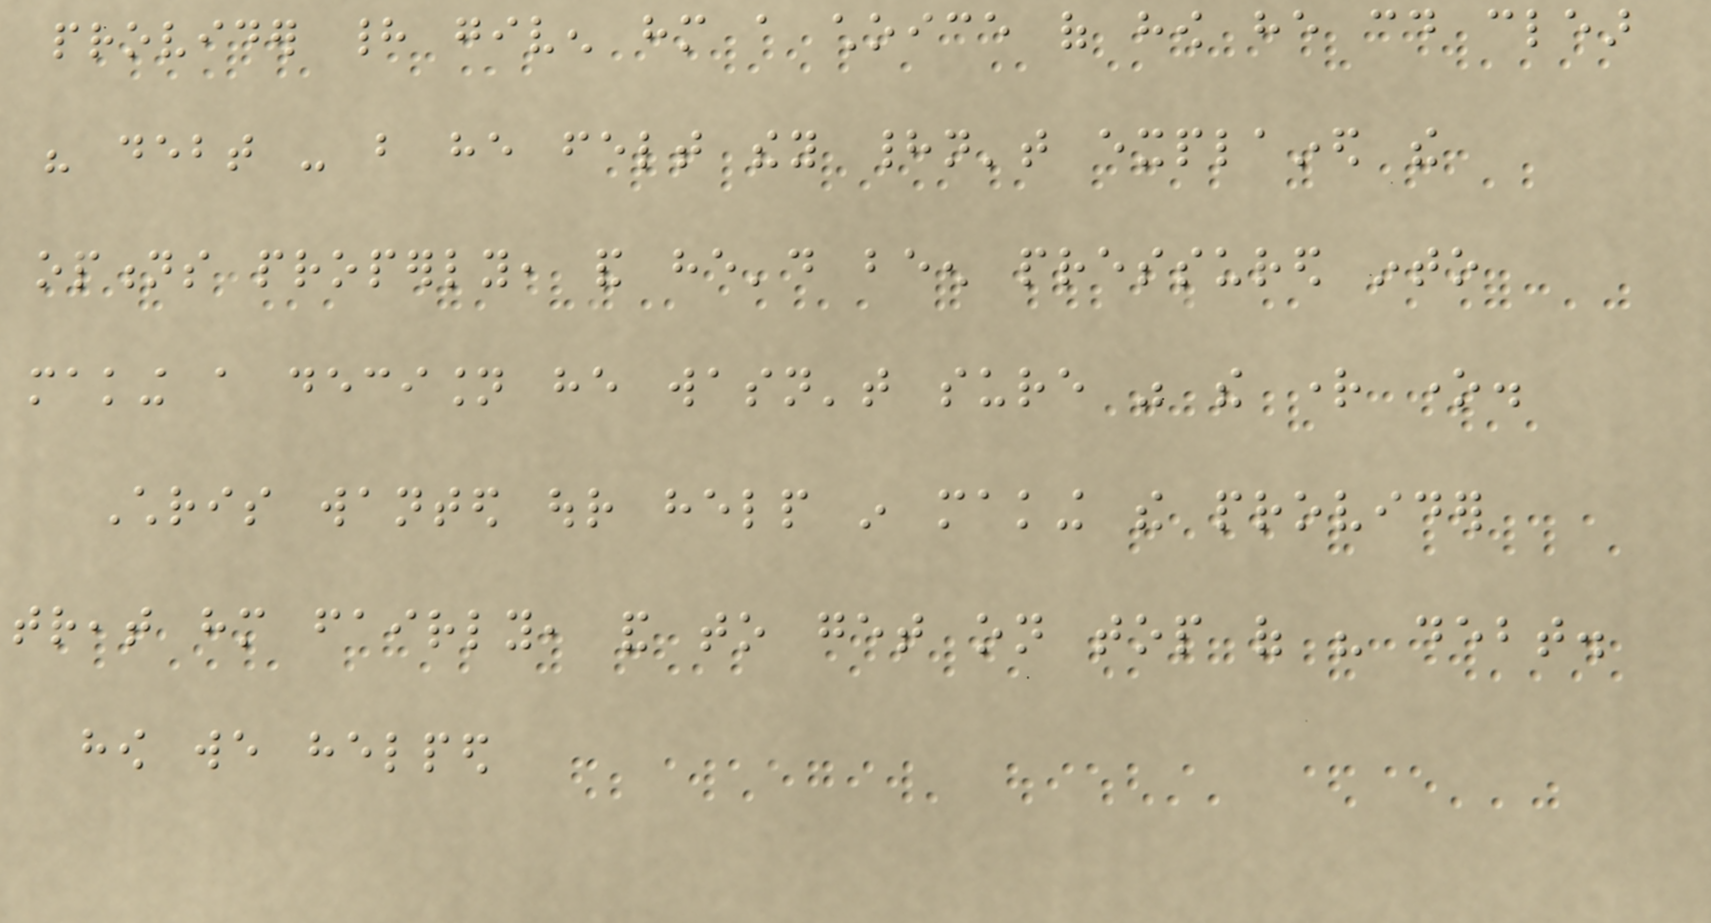provider had given him a choice of how he could clear
his debt - but he felt they hadn't explained the
options properly, and he'd been pressured into
making a decision he wasn't sure was the right one.
Chris wanted our help in making the provider
treat him fairly, and to get on top of his debt.
how we helped
